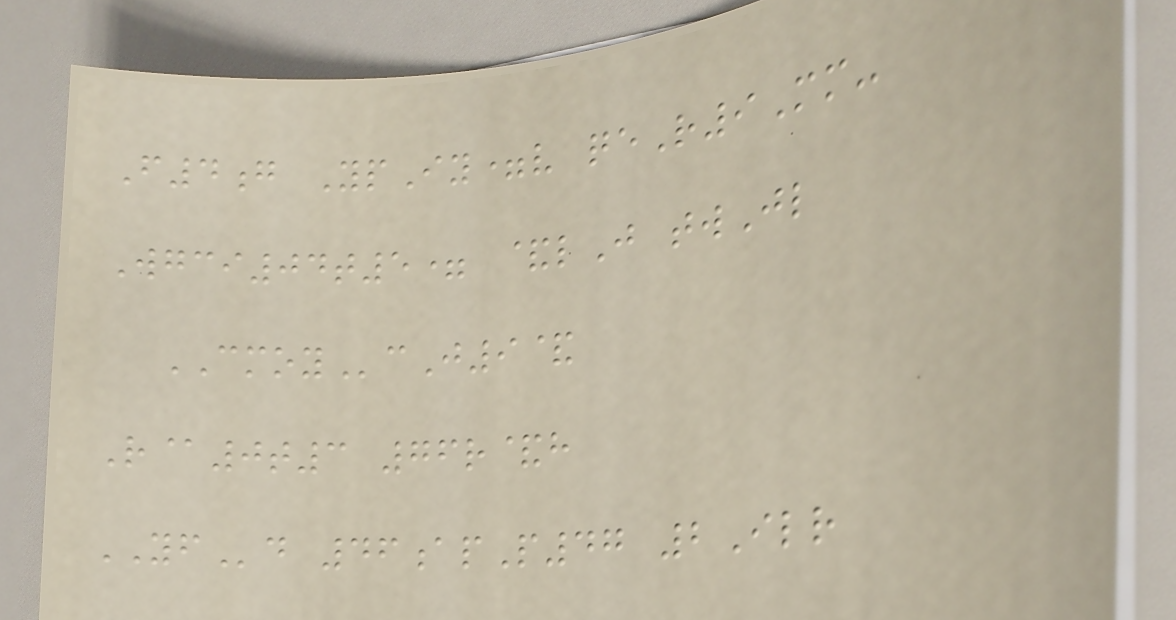F4g YpIy=v qeR9Mm-
Wgci04t5= &lJ twJl
CMOYcJ9&
R@0t3 76r&h
YFd 46apP47 2Ilr
